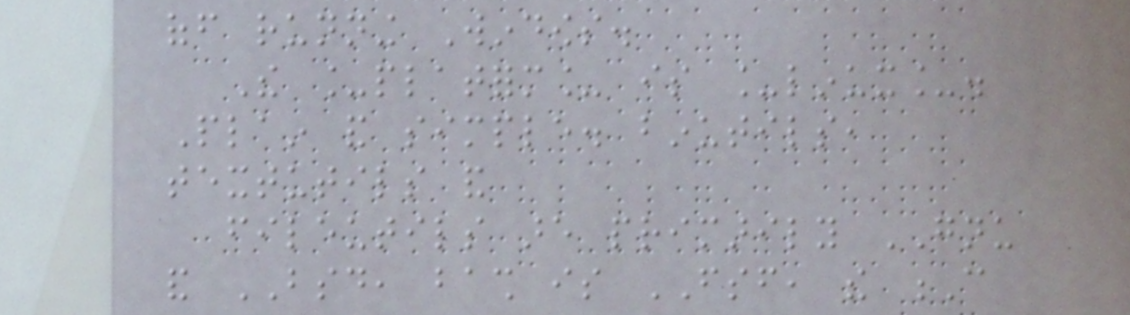off running Windows.
The _platform_ is _linux_.
Plain and simple. binutils,
textutils and
fileutils are primarily GNU
and BSD, bash is FSF, the C
